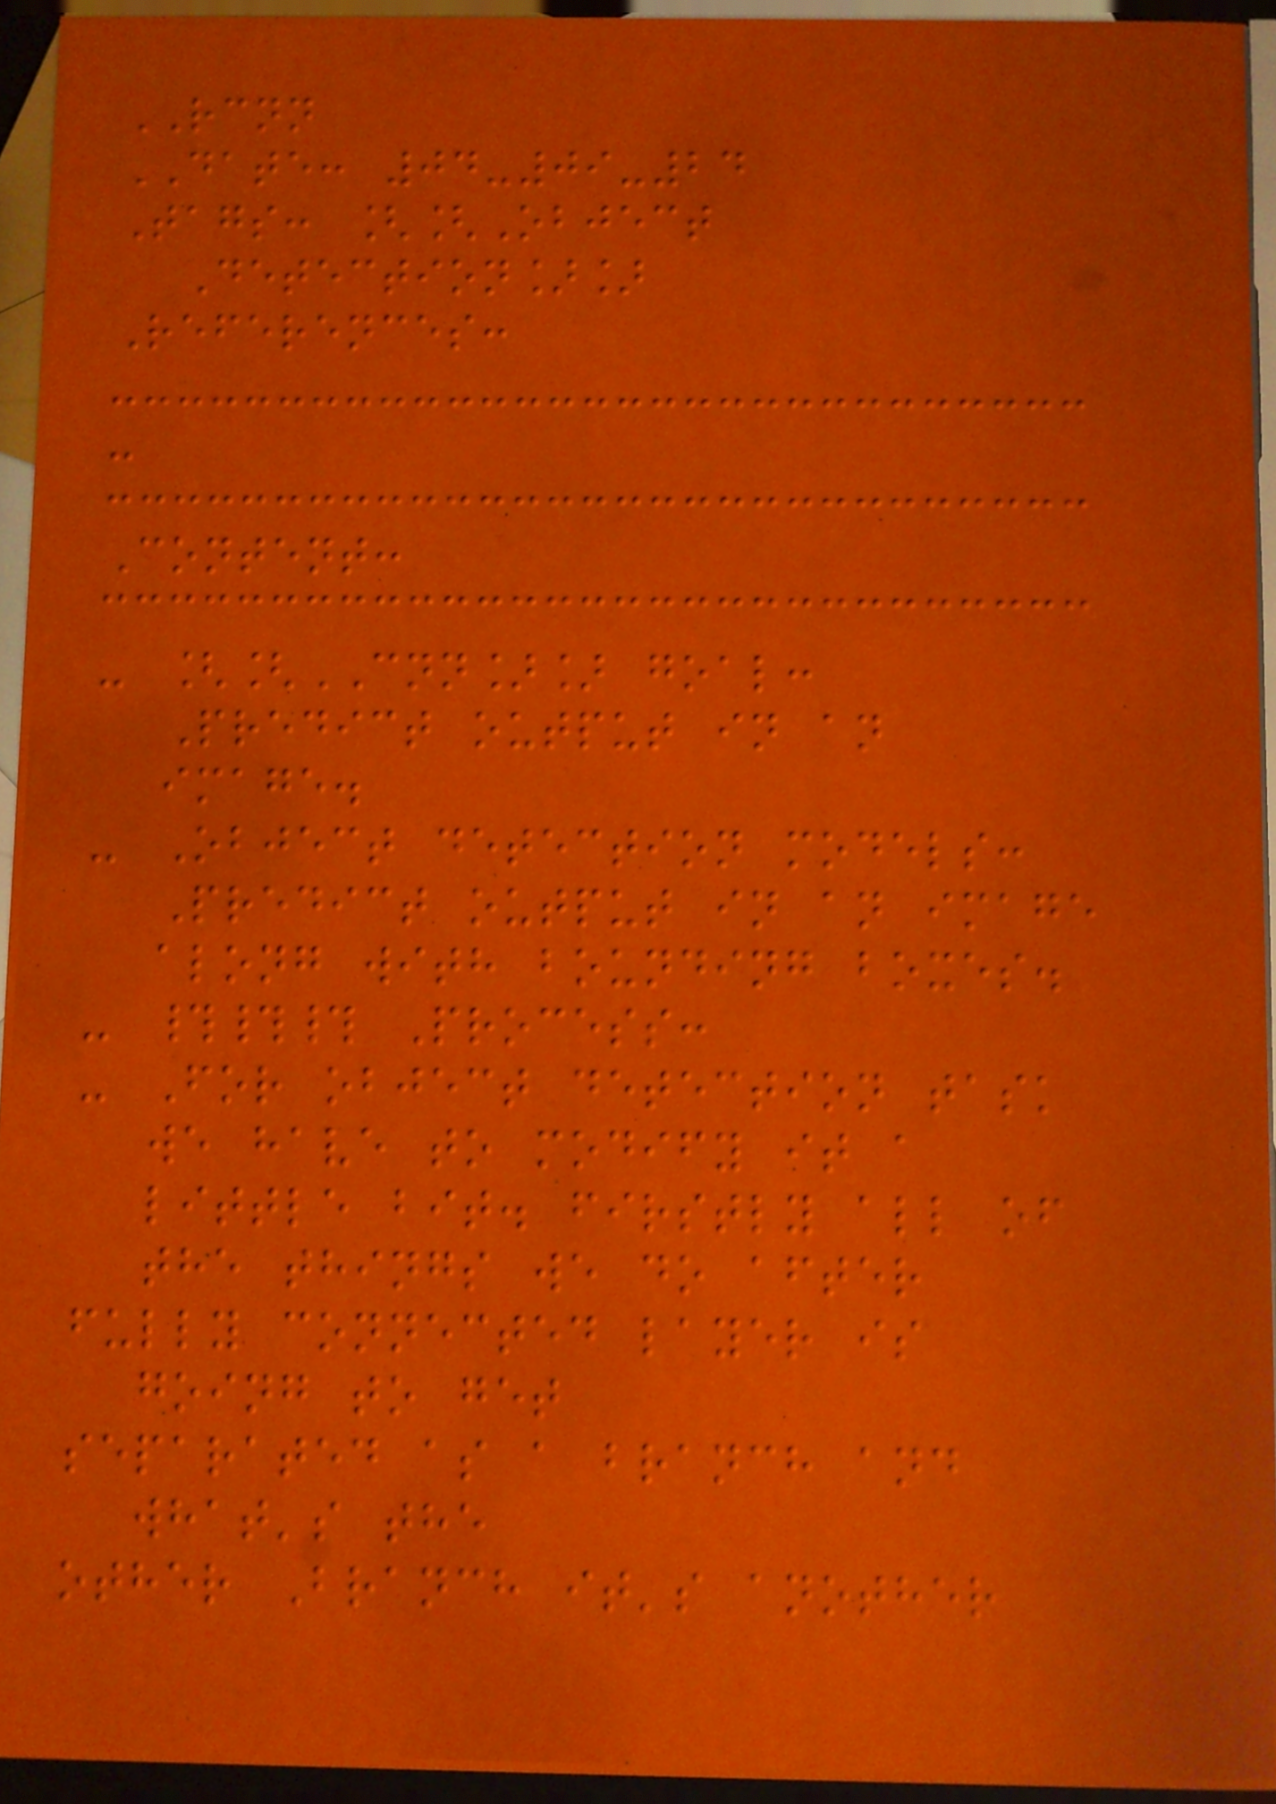RCNN
DATE: 04-09-24
Tags: [[Object
Detection]]
References:
-
Content:
- [[CNN]] goal:
Predict output in an
image.
- Object detection models:
Predict output in an image
along with bounding boxes.
- ### Process:
- For object detection task
we have to modify it a
little bit. firstly all of
the things we do after
fully connected layer is
going to get
separated as a branch and
what's the
other Branch it's another
